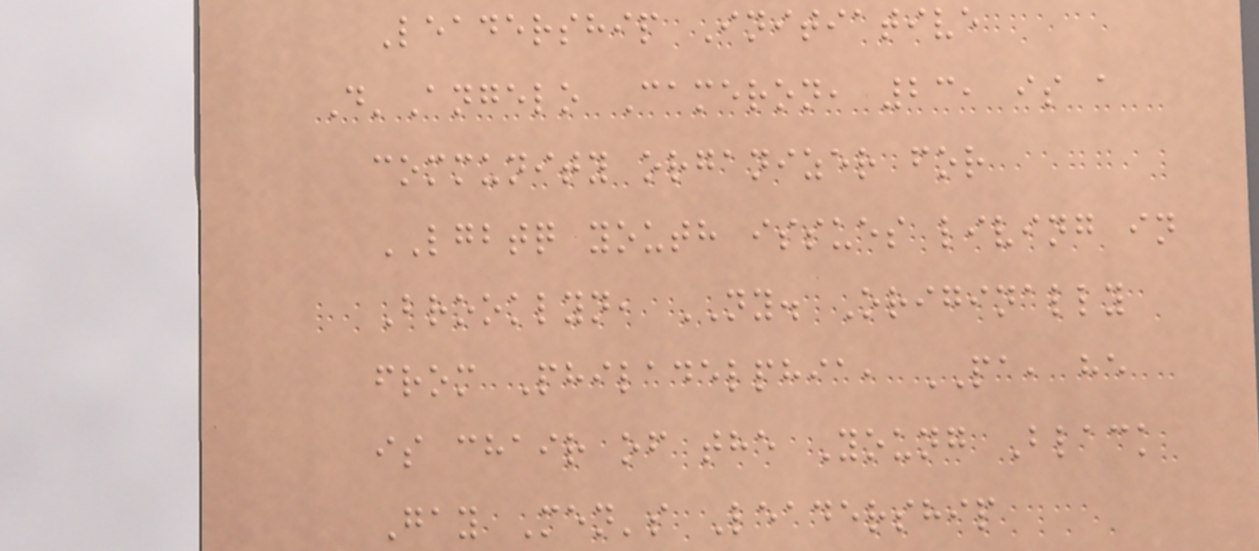Leadership Initiative
D'Angelo Cameron, 23, is a
community organizer for
LGBTQ youth issues living in
Brooklyn, NY. Originally
from Philadelphia, PA, he
is chair of the Young Black
Gay Men's Leadership
